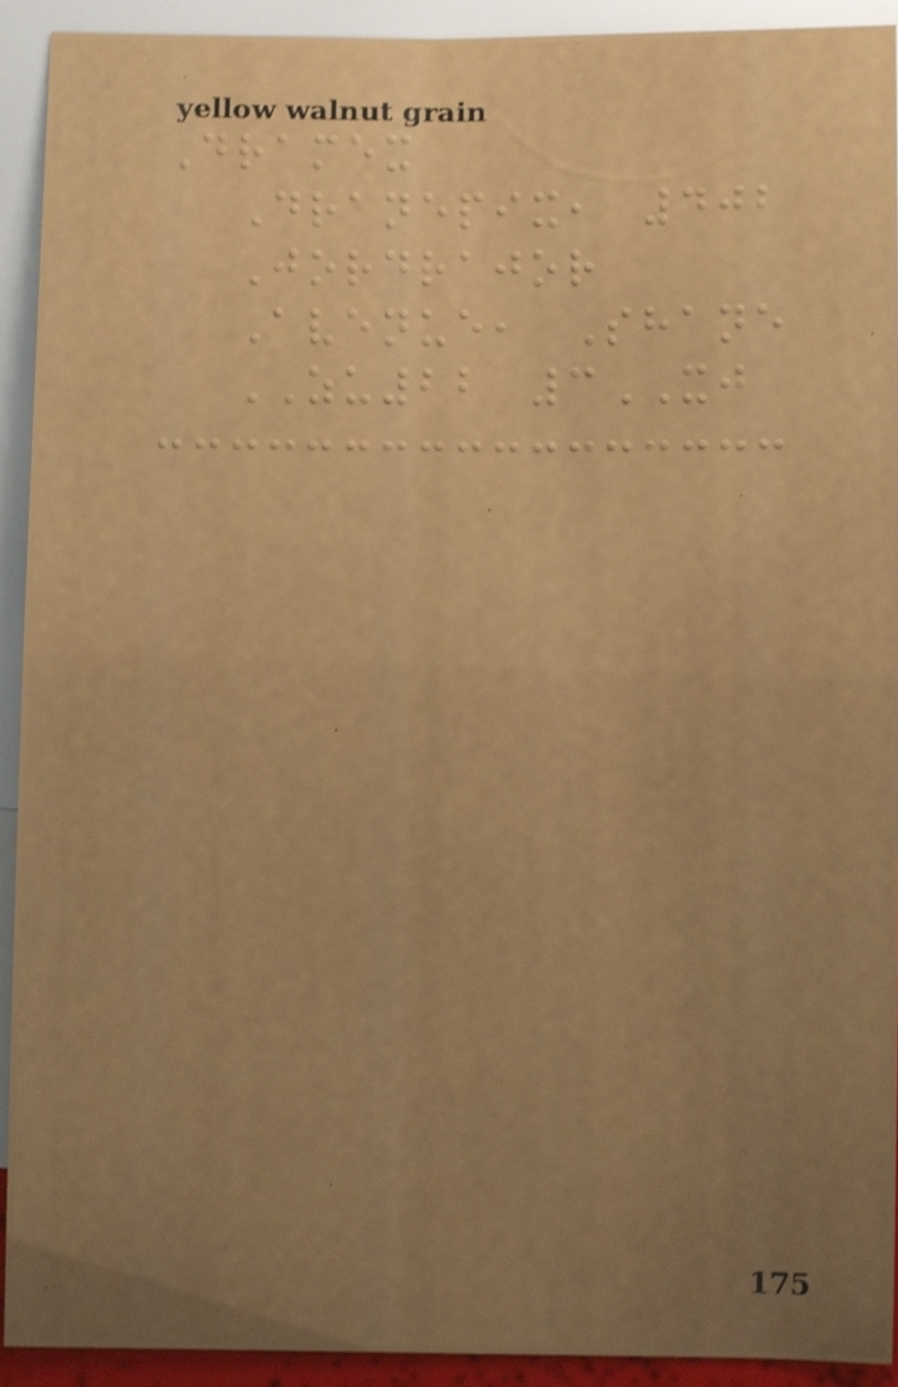Dramex
Dranepix, 402
Jordrajor
Avenue, Shane
ZU22 3XJ
